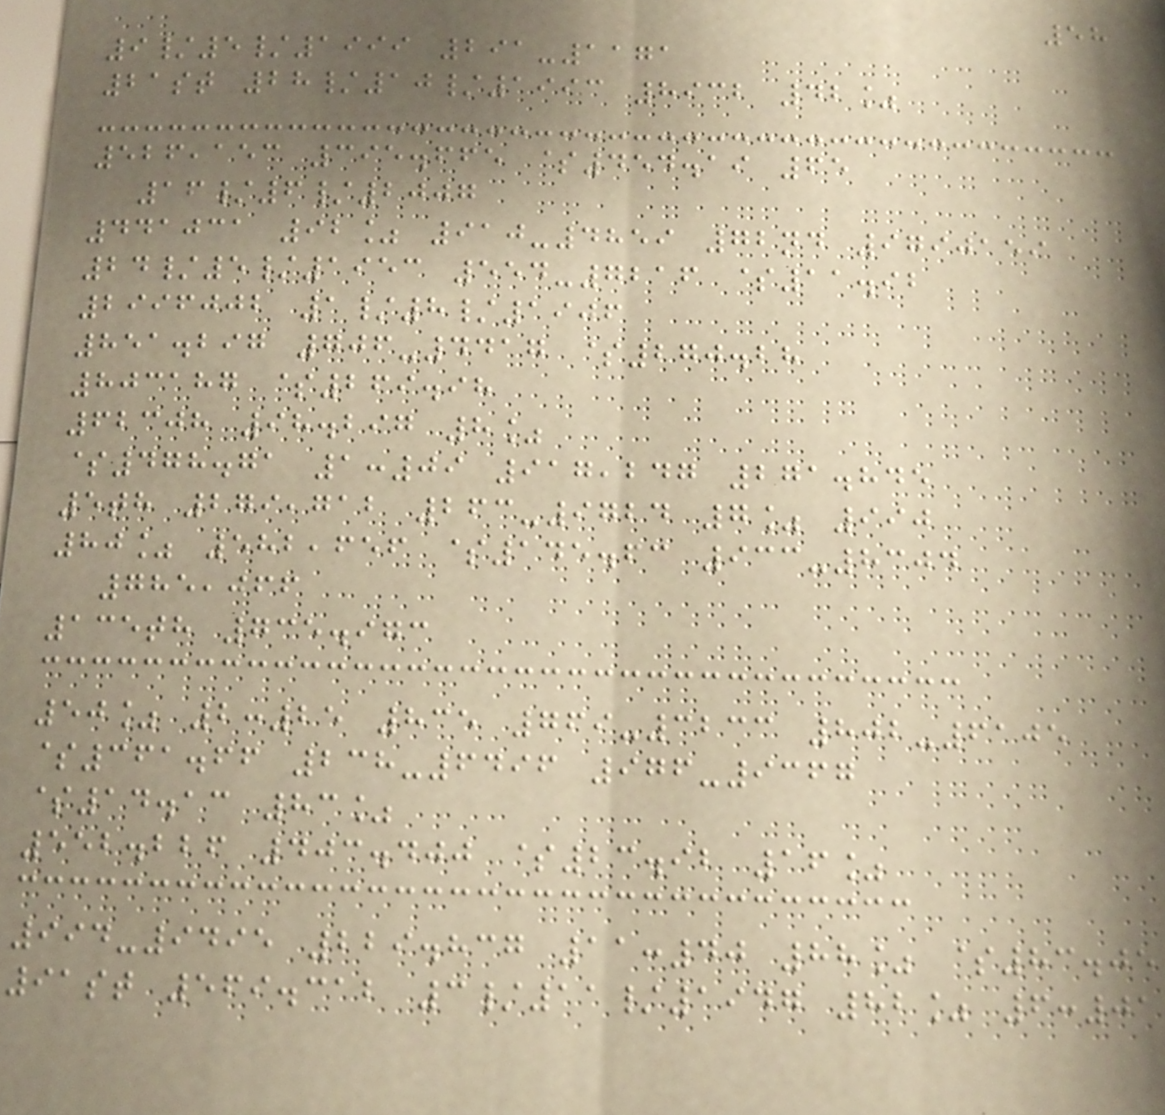58
9/5/1999 291-1171
21st 28/10/1993 8932 42%
526,153 395.665 $454.19 65
16/6/2007
441031 92% 910-4859 72nd 9790159
24/5/1953 554-7216 $11.92
2996002 1/8/1906
851.297 706-4417 $270.28
803187 $269.98
62308 98.297 8%
$478.71 1:09 917,247 271.845
5th 279,712 263-9724 7% 990
80% 582,656 $145.63 933-8304
785,066
135th 735.973
50% 2:25 835 769-3233 802-6105
$361.66 238-6496 976-9367
$14.13 83%
552.226 403.400 $23.92 16%
994-9495 229.837 11:40 88% $83.05
91st 569.312 3/11/1947 82% 6:01
